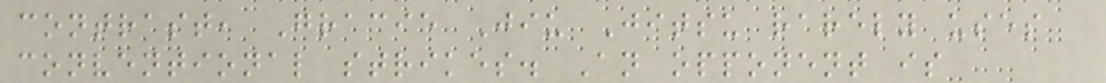contrast, Gracie Jiu Jitsu rarely uses
conventional strikes. An opponent is
